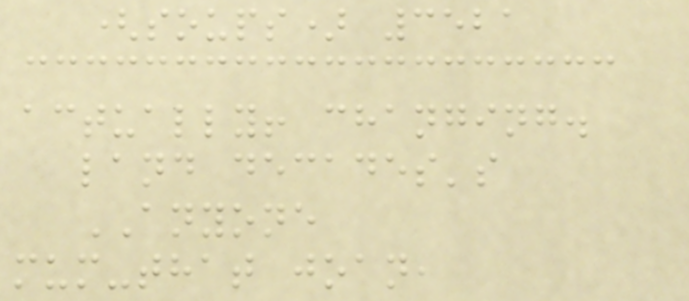(soups) 3521
actually! changing.
land decades's
ANYONE
mum-that joan,
